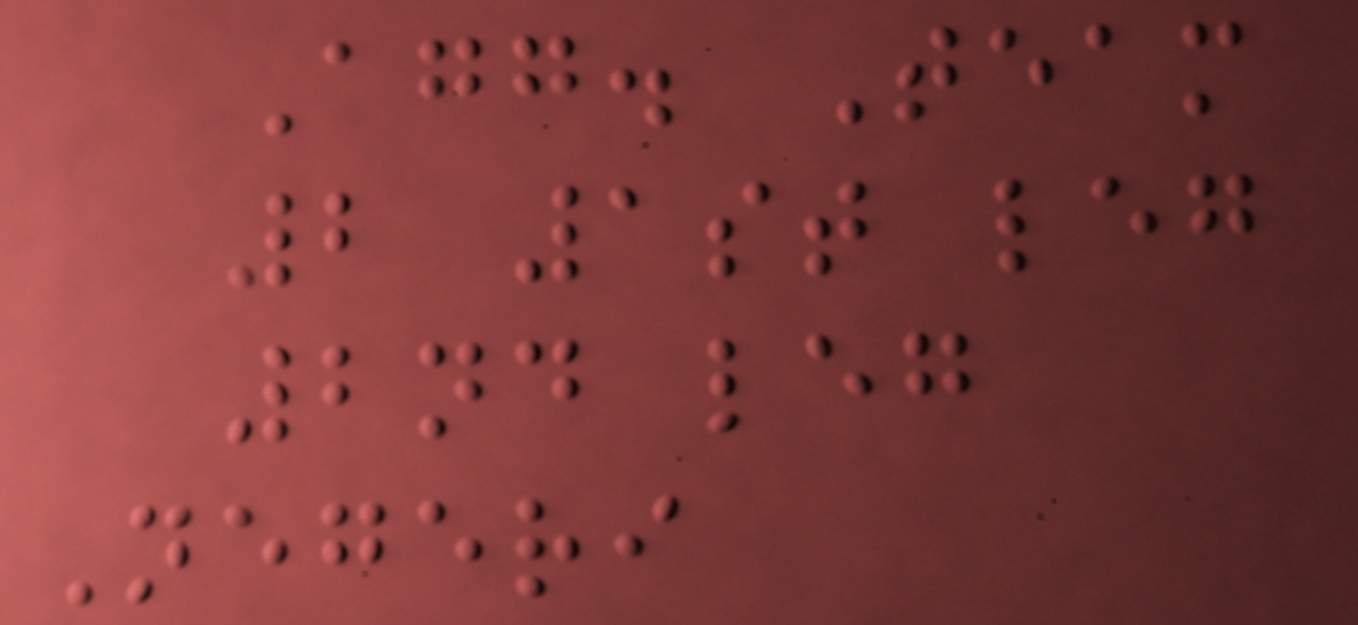Agg. Team
2 1st leg
2nd leg
Negeri
